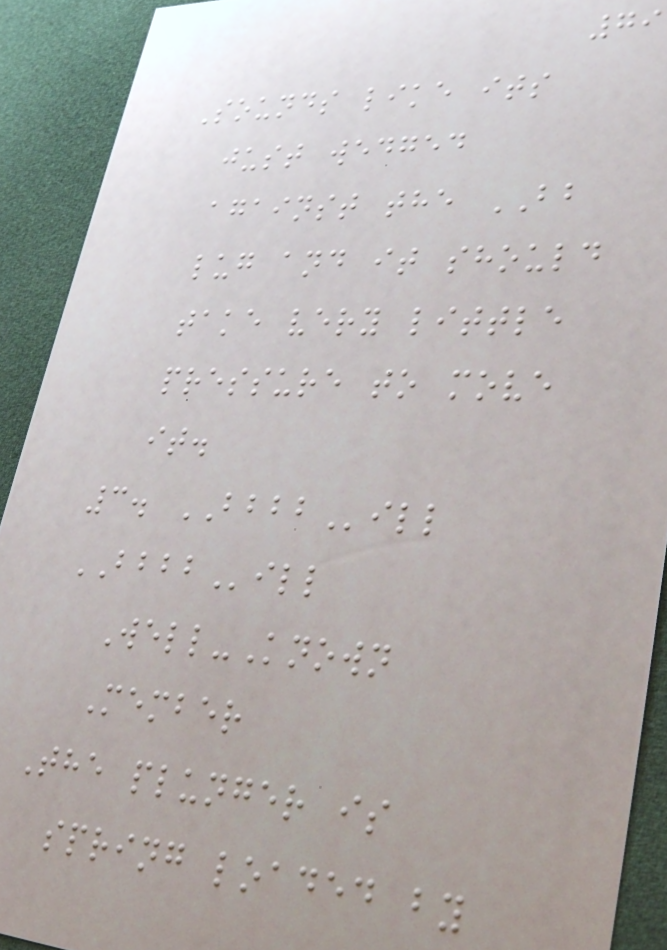79
Sounds like its
just wedged
against the BB
lug and it should
take very little
pressure to move
it.
3. BBBBill
BBBBill
Well-Known
Member
The plunger is
spring loaded by
